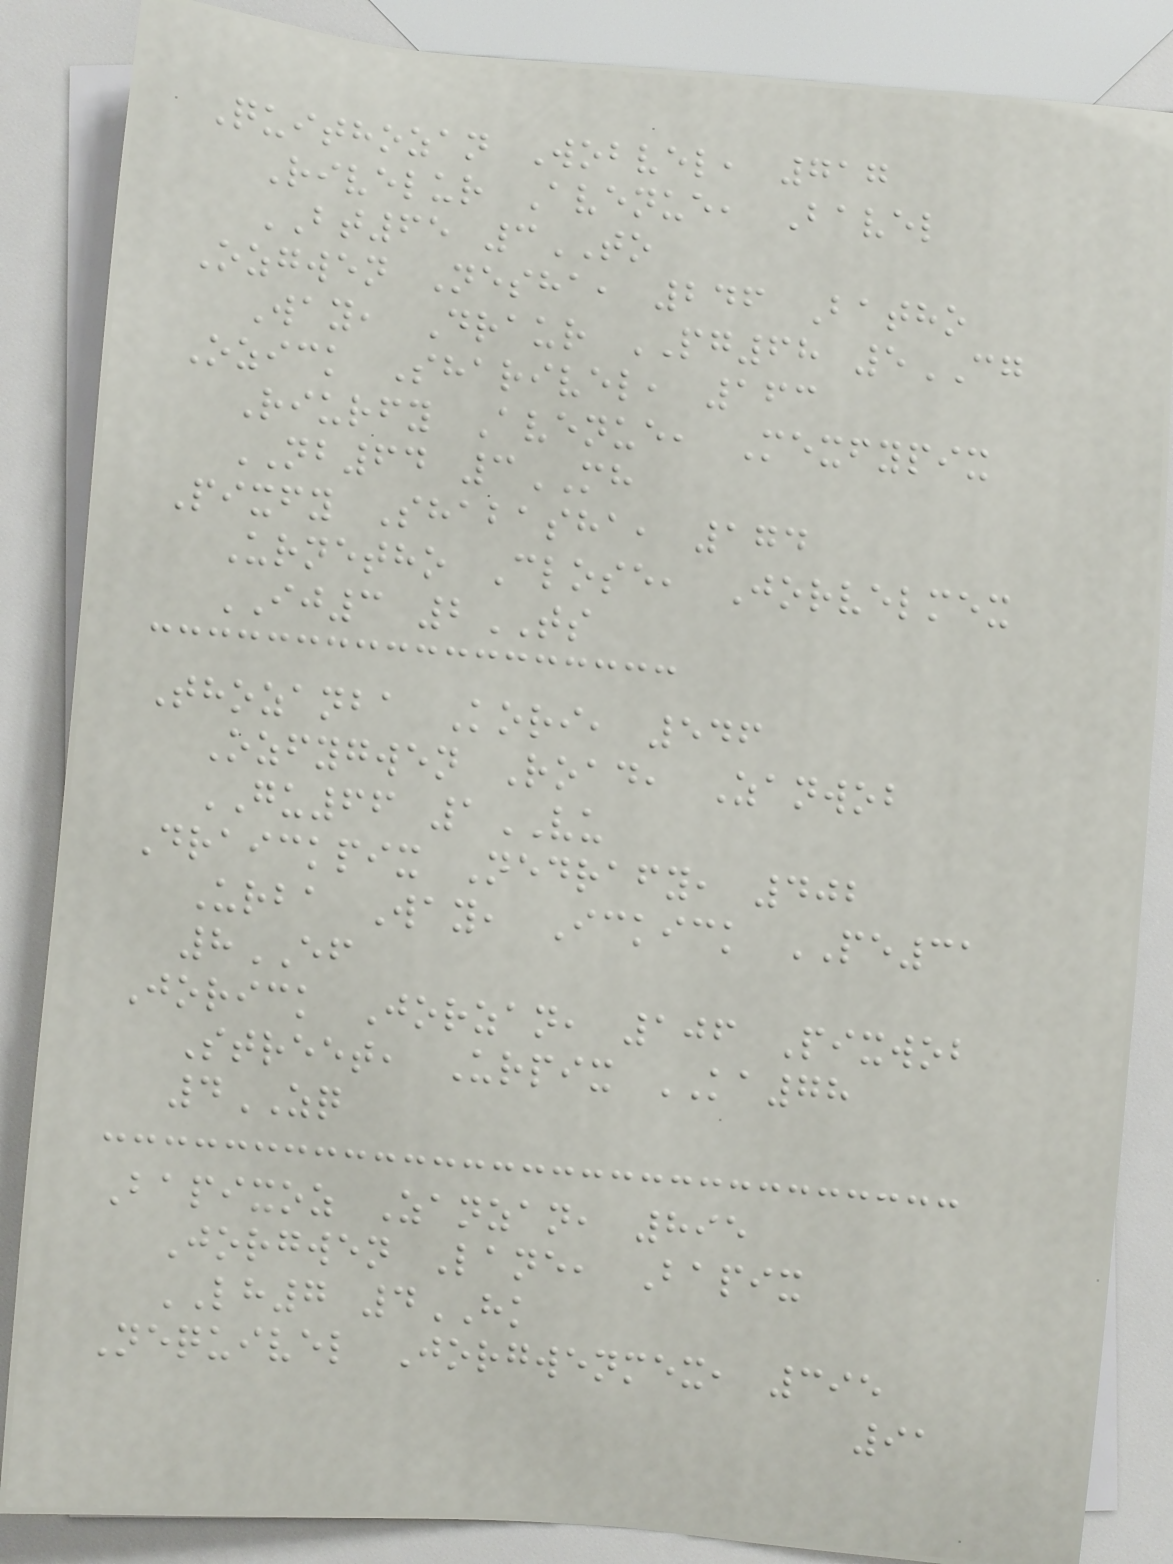Quithozan Wobvel, 717
Rivelur Avenue, Bavel
BT65 3TO
Ozgwen Nesha, 246 Batho
Way, Draur PG68 5CG
Ozick Sharivel, 163
Riurfy Avenue, Mexfypix
NB64 3MH
Pixfy Shabasha, 174
Urnetho Close, Jorvelmex
IJ3 2TS
Thozanba Kori, 546
Ozfygwen Road, Zanwob
GU66 1VU
Draickpix Nedrafy, 402
Urba Way, Ickick PE31
8EF
Jorick Jorzan, 106 Pixwob
Street, Urpix KA78
4ZQ
Bapixoz Zanzan, 895
Jorgwen Lane, Bapix
LH7 4HK
Nequivel Jorgwenmex, 395
91
